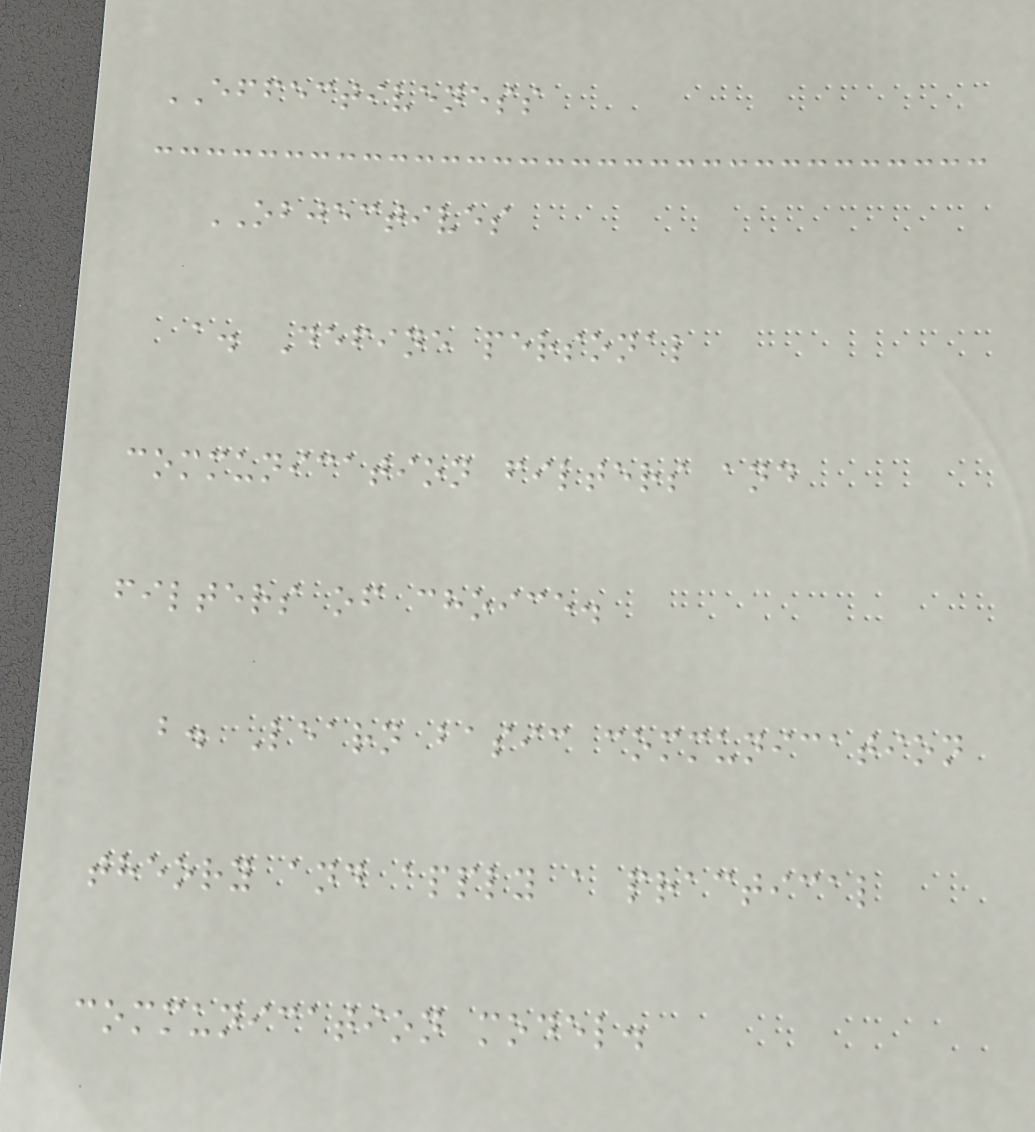EFFECTIVENESS
OBJECTIVES
a. Define personal
communication filters and
filters of choice.
b. Learn basic communication
theory and apply a practical
communication model.
